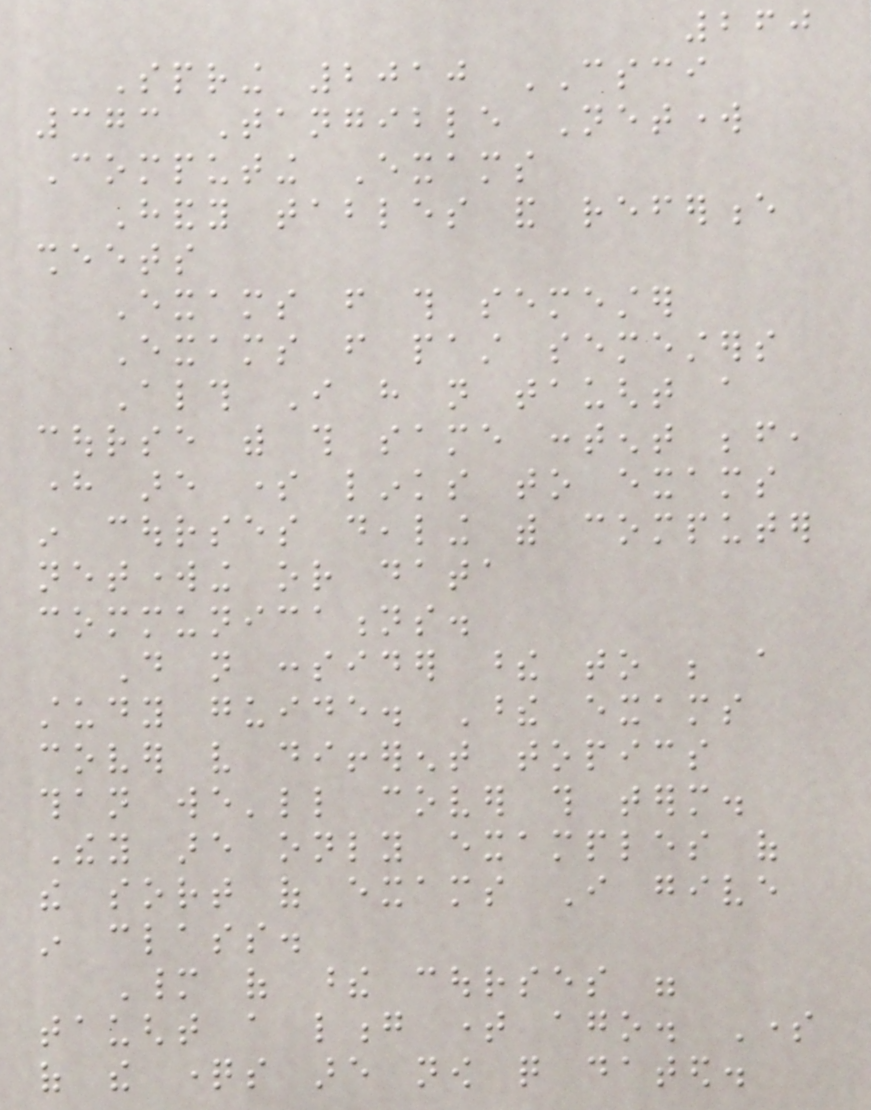260
Spring 2010 CSCI
373 Tangible Network
Computing Exams
Handy tables and reference
sheets
Exams from this semester
Exams from past semesters
Although I have not taught a
course with this same content before,
here are some links to exams
in courses dealing with computer
networking or data
communications.
Do not consider these to be a
study guide. These exams
cover very different topics
than we'll cover this term.
They are only examples of
the sort of exams I give
in class.
Many of these courses were
taught a long time ago. Some
of the questions are now quite dated.
